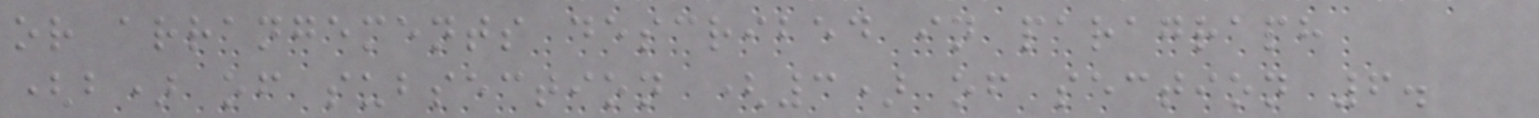or arrangements described in paragraph
(b) of subsection (3) of section 6.
